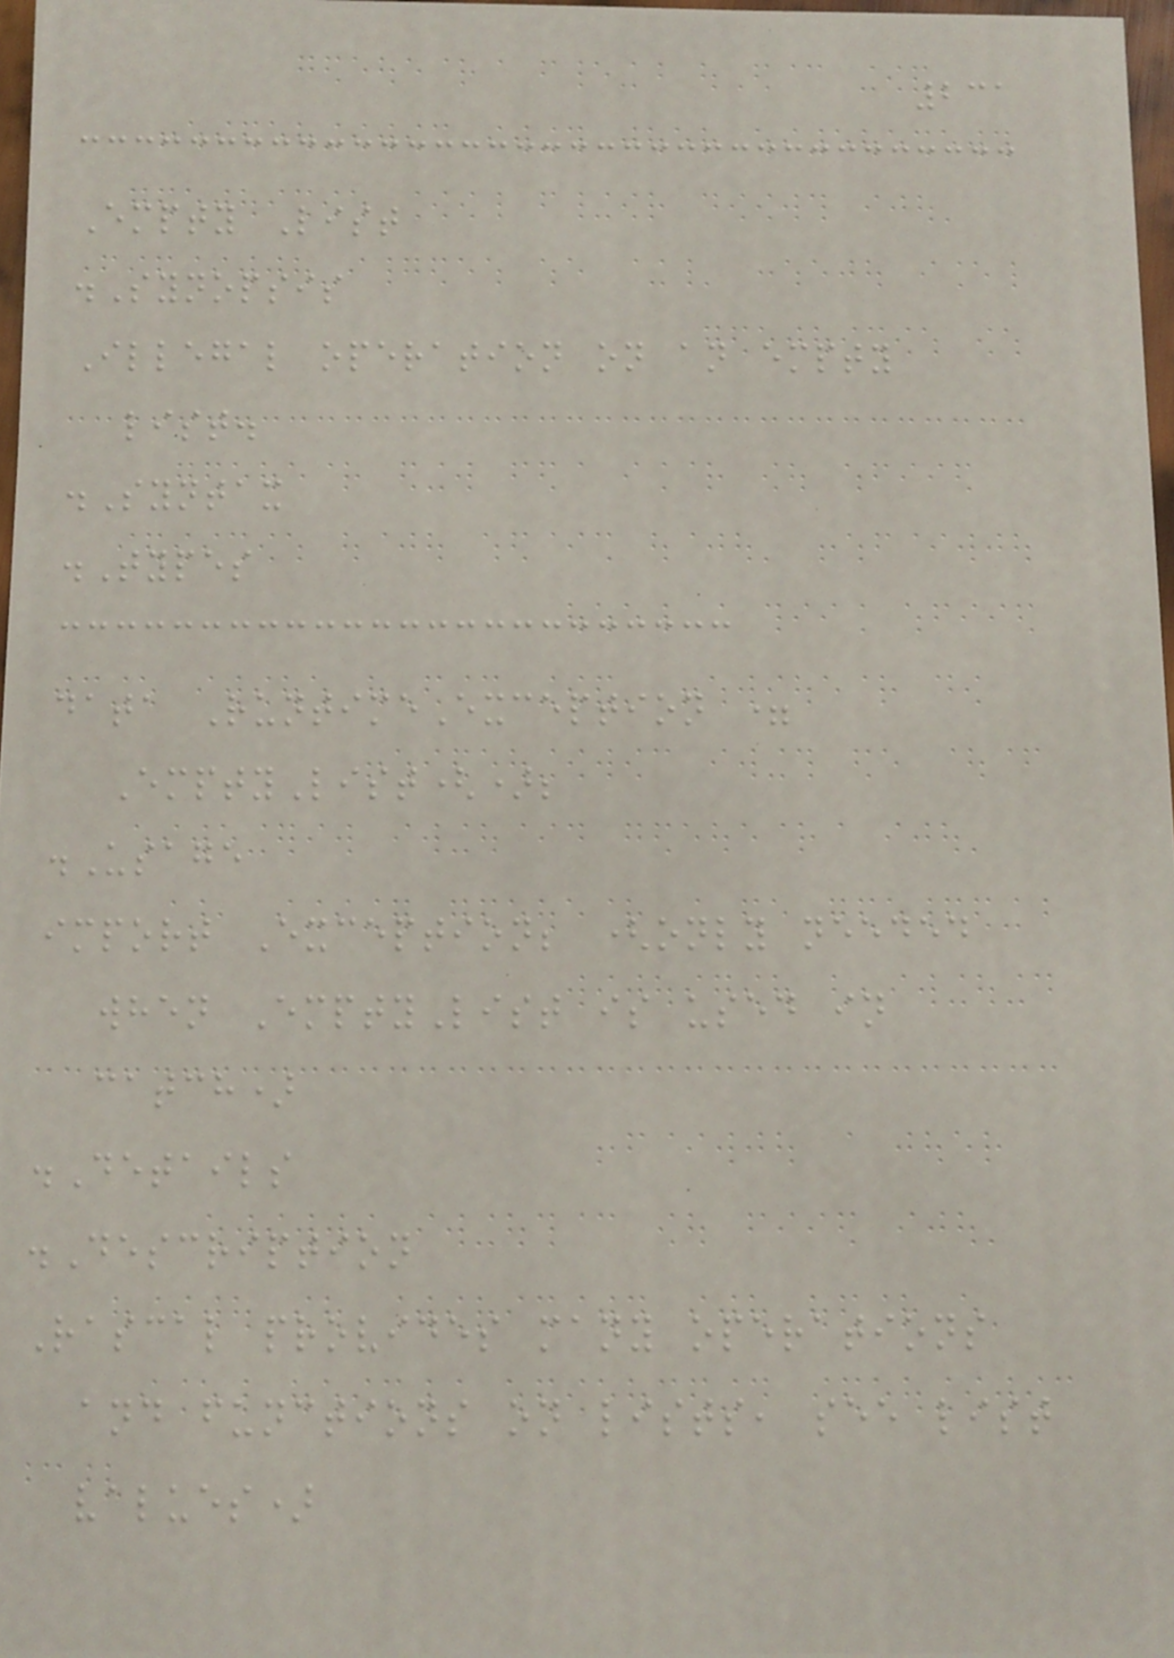231
Empty List
.Synopsis
Illegal operation on an empty
list.
.Syntax
.Types
data RuntimeException =
EmptyList();
.Usage
import Exception; (only needed
when EmptyList is used in
catch)
.Details
.Description
Rascal provides many operations
and functions on lists, see list
values)
